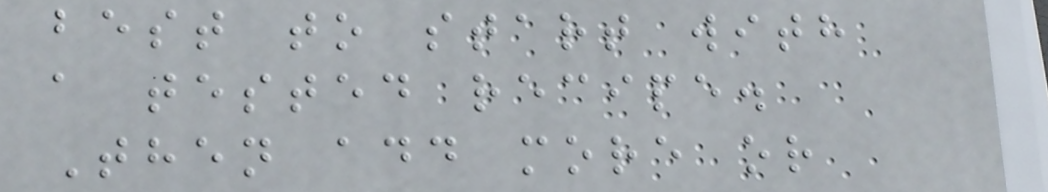best to start with
a tested recipe.
Then add more or
